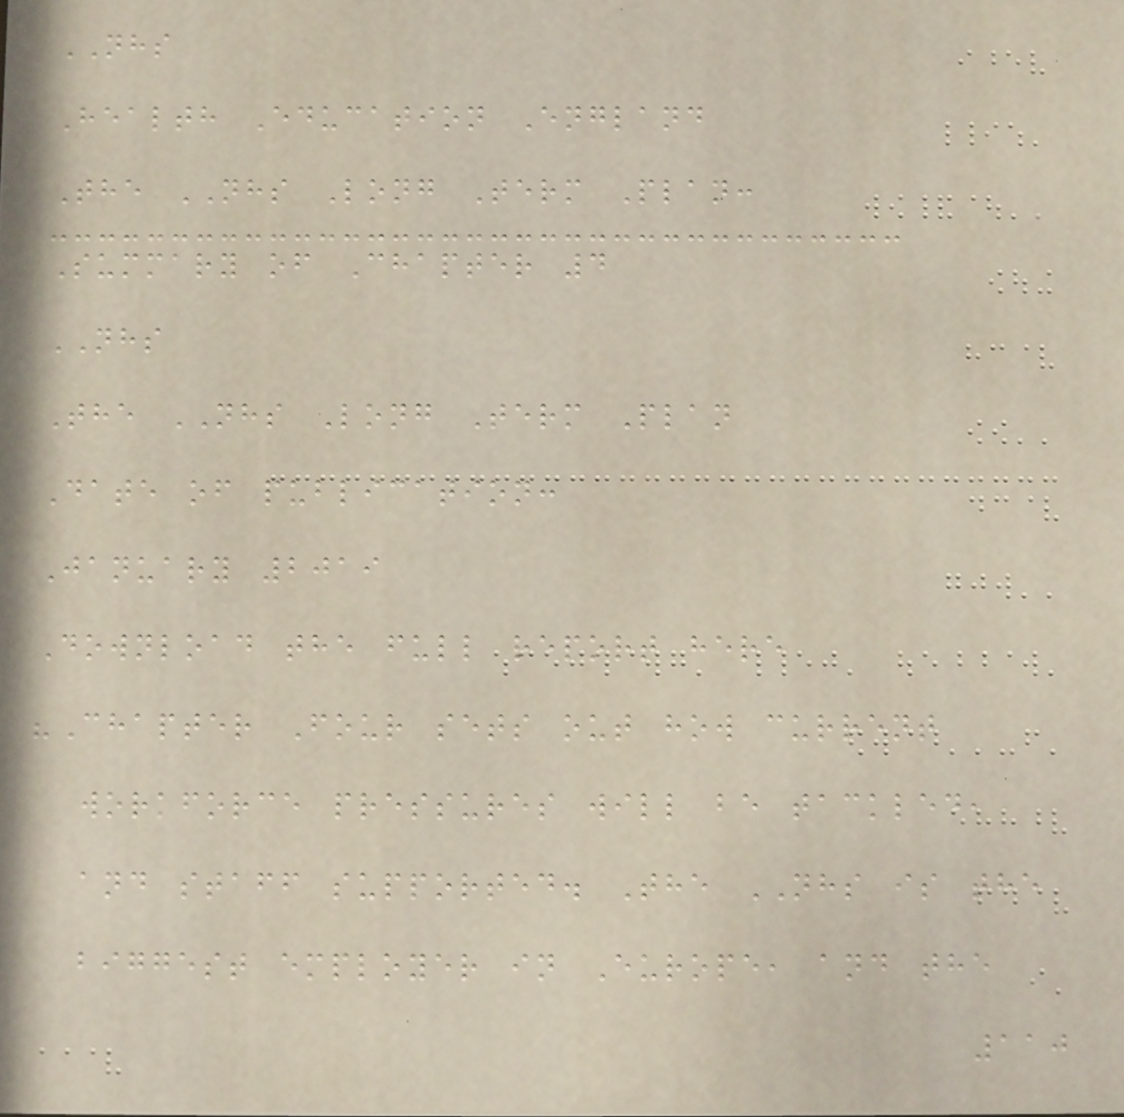NHS
Health Education England
The NHS Long Term Plan:
Summary of Chapter 4
NHS
The NHS Long Term Plan
Date of publication:
January 2019
Download the full report here
"Chapter Four sets out how current
workforce pressures will be tackled,
and staff supported. The NHS is the
biggest employer in Europe, and the
110
